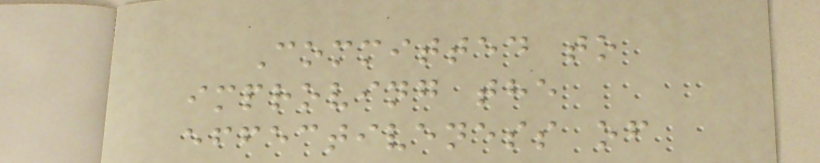Committed to
improving the
effectiveness of
